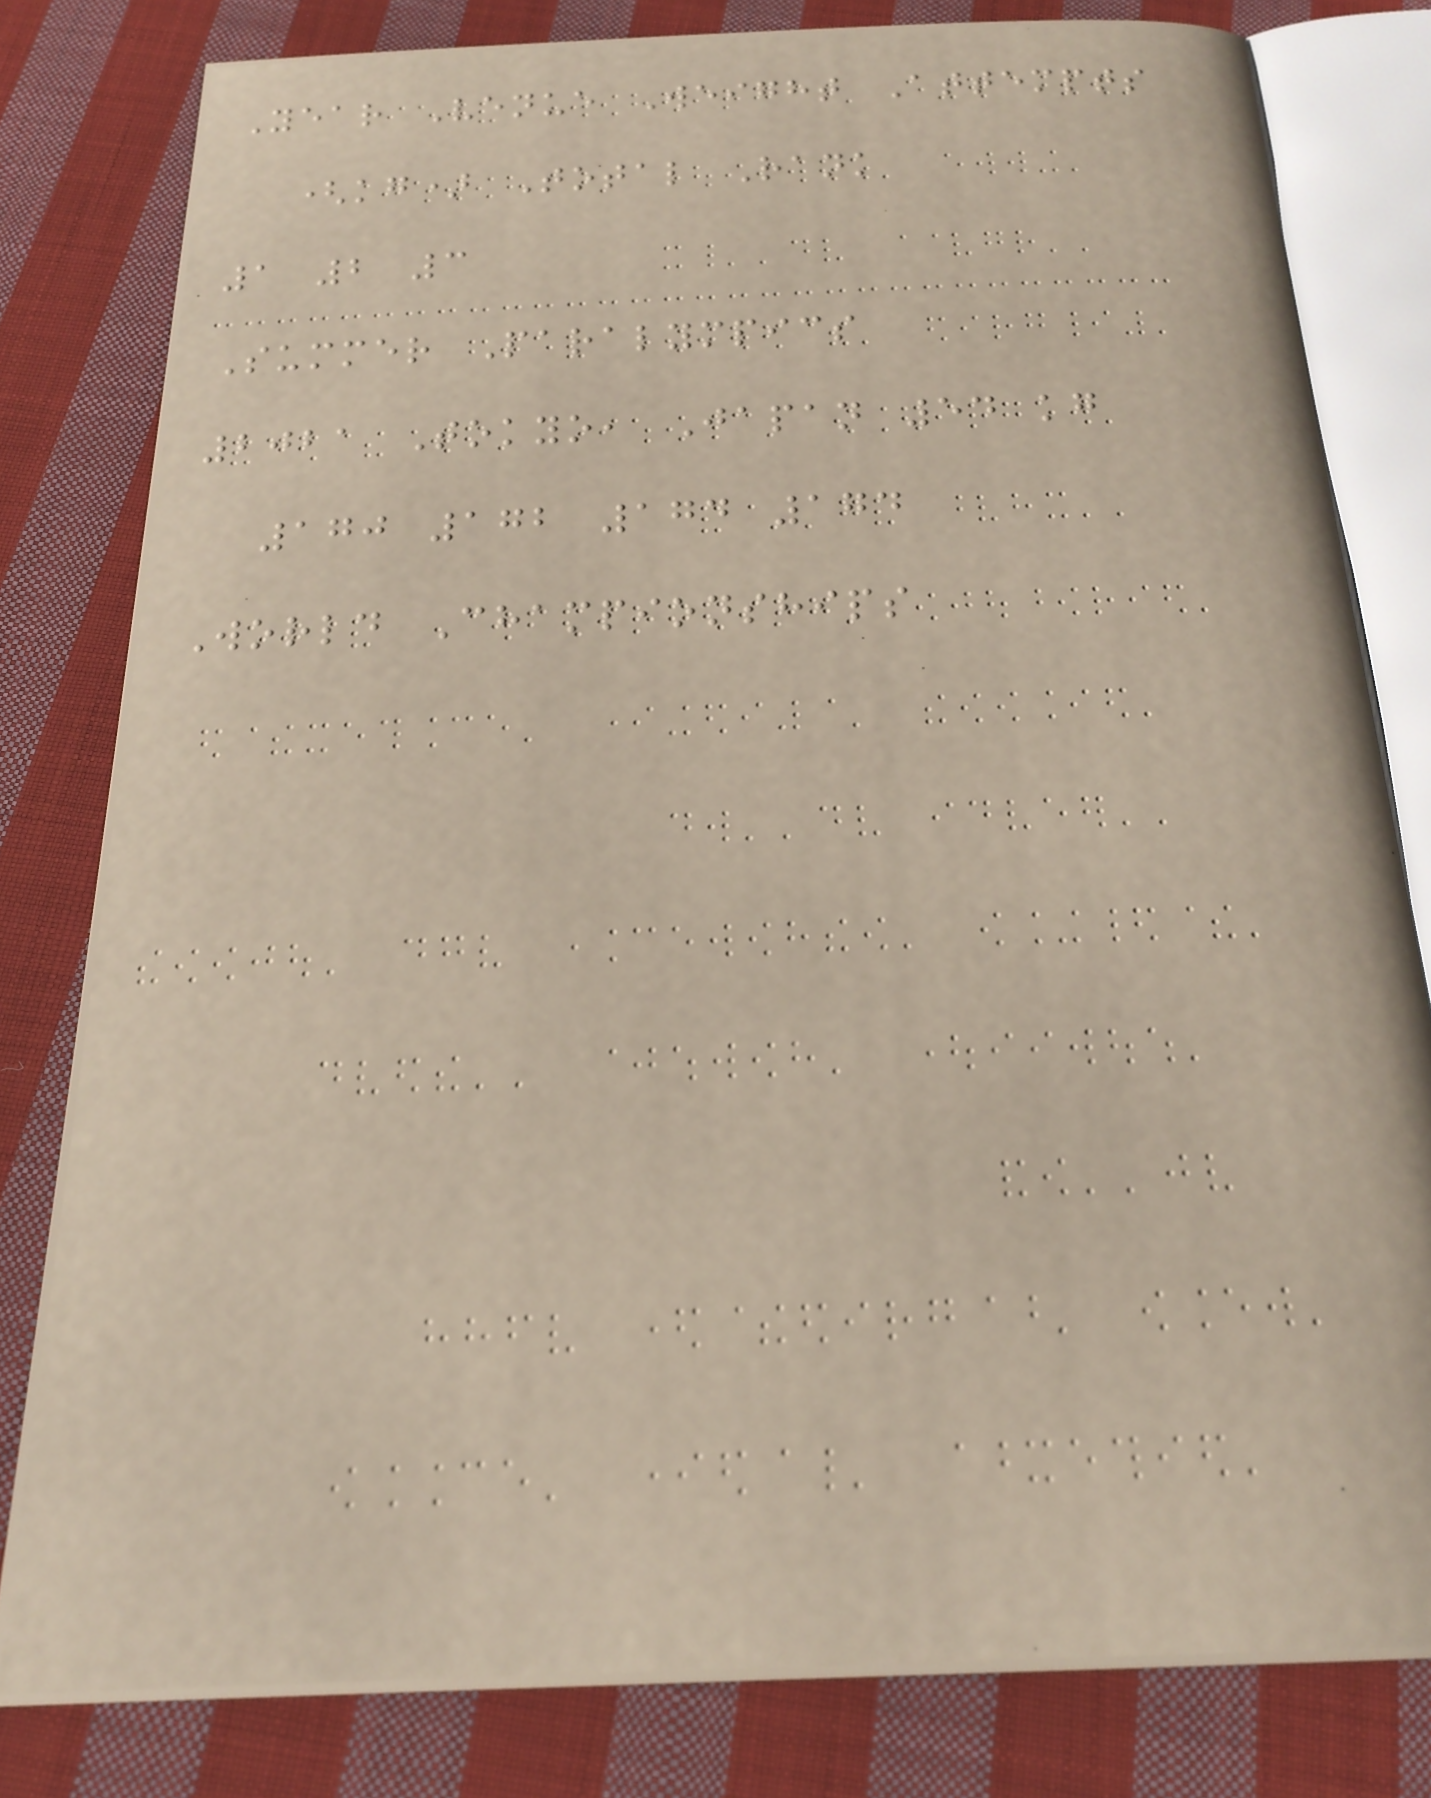Year Venue Weight Attempts
(kg) Total Rank
1 2 3
Summer Paralympics
2021 Tokyo, Japan 54 kg
170 172 174 174
World Championships
